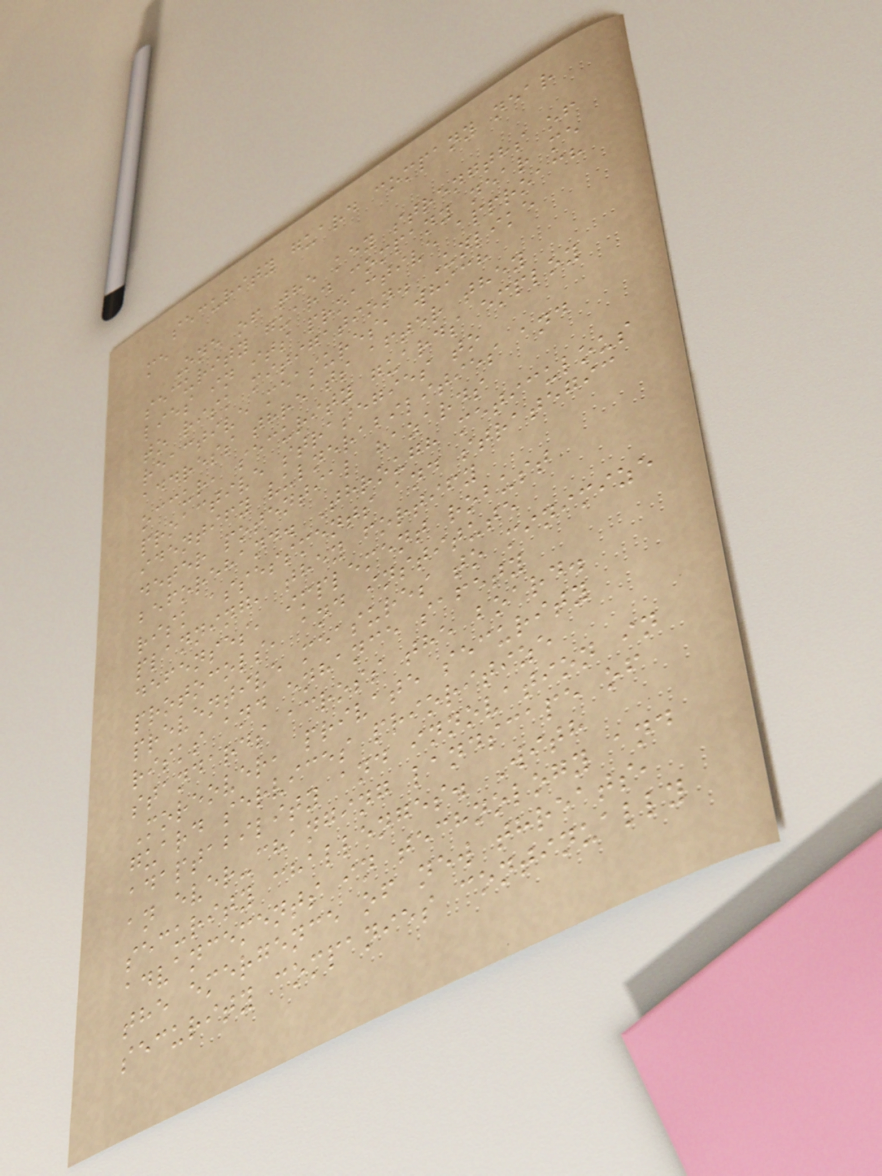security guard company near
me
One of the key strengths of
security guard company near me
lies in its proactive approach
to risk mitigation. Unlike
reactive measures, which
address threats after they
occur, security guards employ
proactive strategies to
identify vulnerabilities and
deter potential hazards
beforehand. Through meticulous
risk assessments and strategic
planning, they fortify
defenses, implement robust
protocols, and institute
preventive measures to minimize
risks and enhance safety
standards across the board.
Moreover, private security
guard services prioritize
adaptability and innovation in
an ever-changing landscape of
security challenges. With
advancements in technology and
the emergence of new threats,
security companies continually
